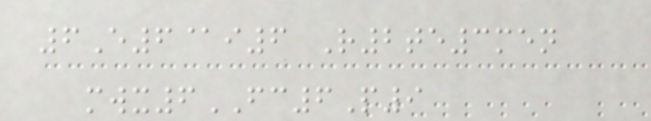6E6@i6 R2te3men
mwx6FC6P9
